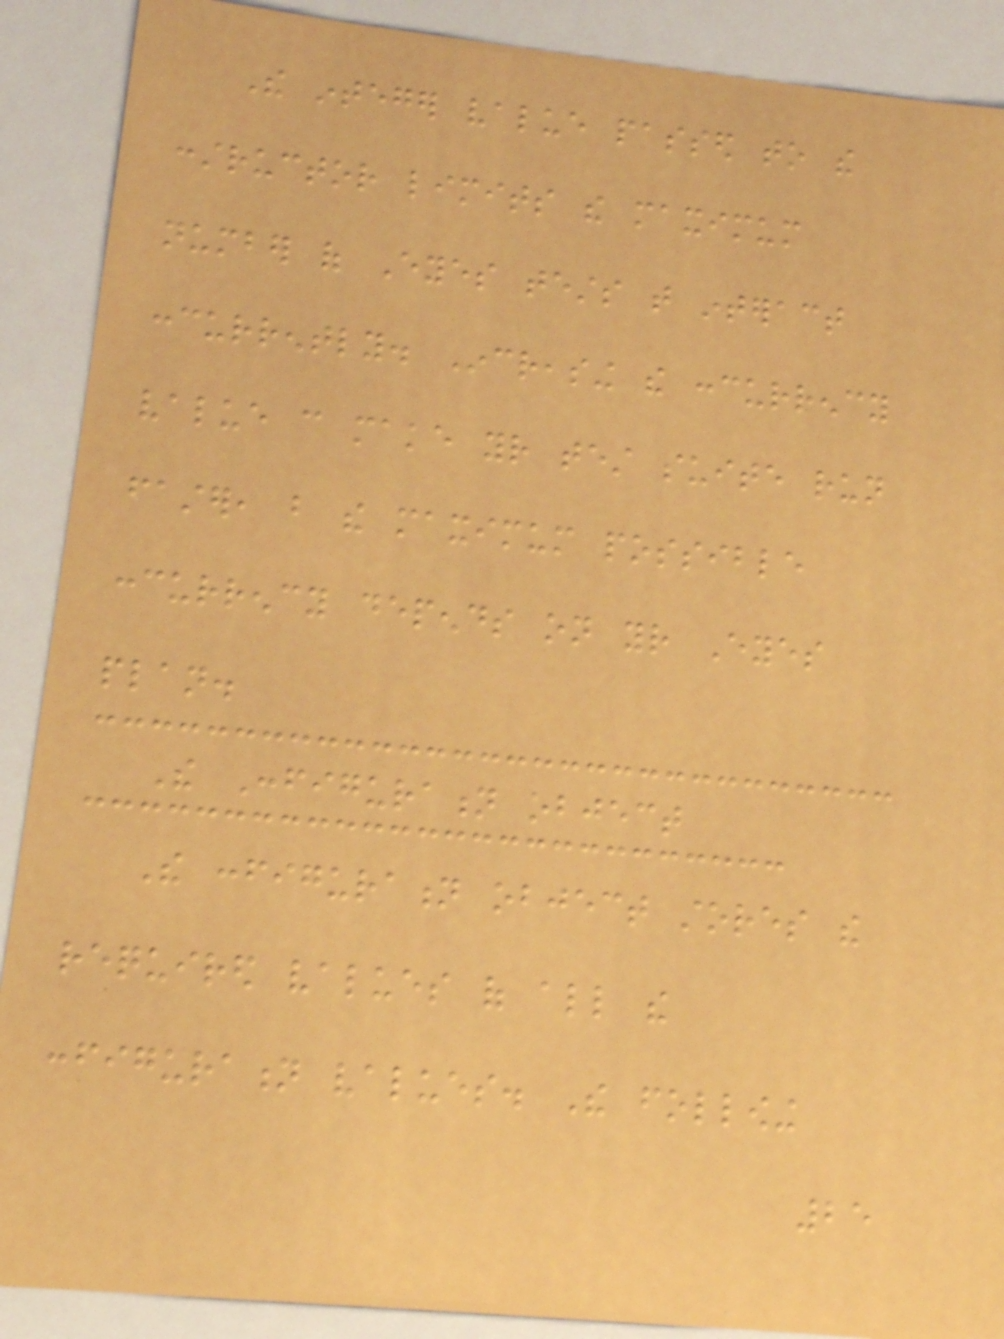The integer value passed to the
constructor limits the maximum
number of Eyes tests that interact
concurrently. Increasing the concurrency
value can make your test suite run
faster, but the maximum possible
concurrency depends on your Eyes
plan.
The Configuration object
The configuration object stores the
required values of all the
configuration values. The following
25
